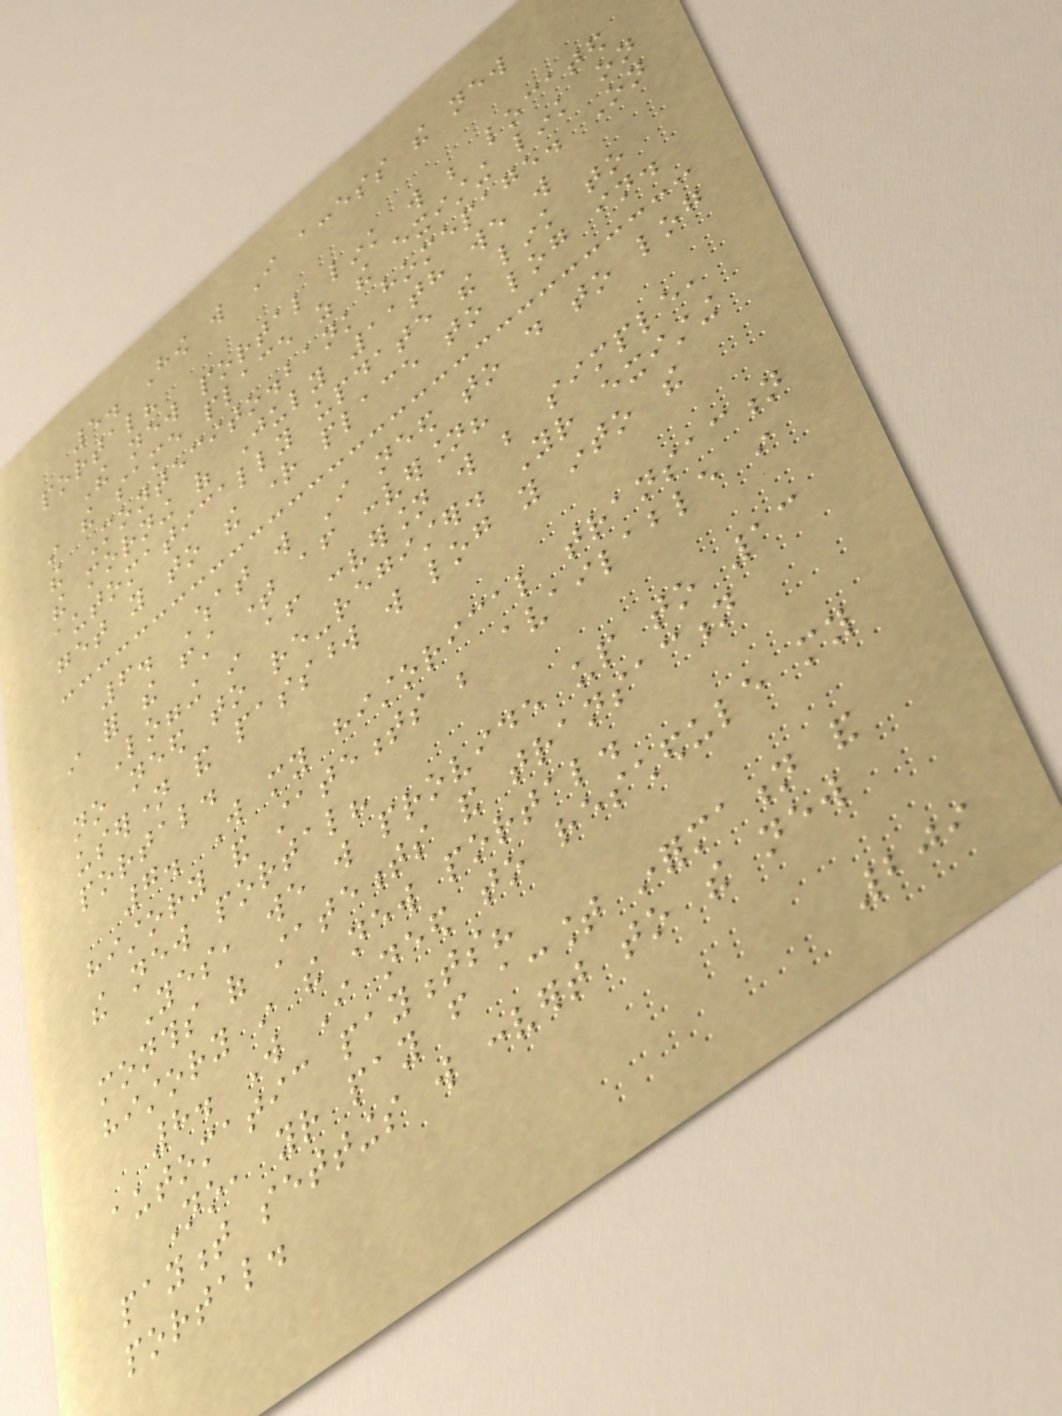5. How will I access the new
portal?
The new portal link will be located
in the same place as the existing link on
the Montecito.bank homepage. On
the morning of July 11th we will
automatically update the link to
get you to the right place to log in.
6. What will I need to do to log
in for the first time after conversion?
Logging in after conversion will be simple,
no need to re-register. Your existing
username and password will log you into the
portal.
7. Will my historical transaction
history and statements be available in
the new portal?
Yes, we will provide up to 13
months of statements and transaction
history in the new portal.
8. Will I need to reschedule my
automatic payments?
No, your pay from account information and
payment settings will convert to the new
portal.
209
